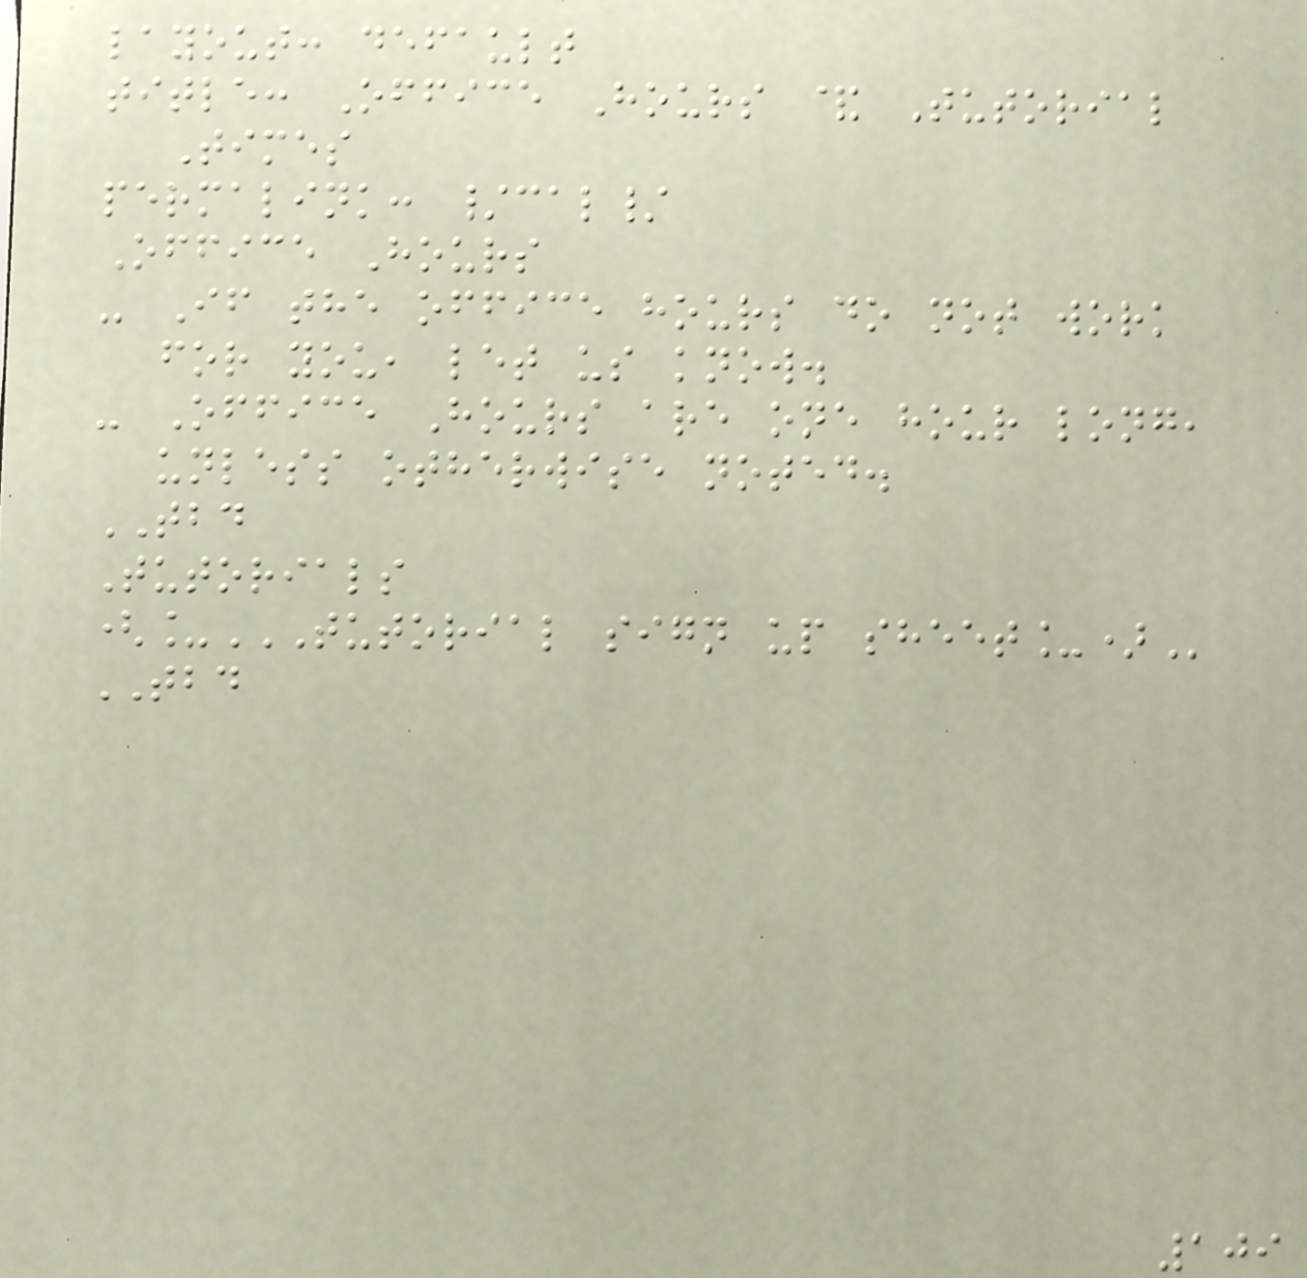layout: default
title: Office Hours & Tutorial
Times
permalink: /cal/
Office Hours
- If the office hours do not work
for you, let us know.
- Office Hours are one hour long,
unless otherwise noted.
TBD
Tutorials
(_TUTORIAL SIGN UP SHEET_)
TBD
109
